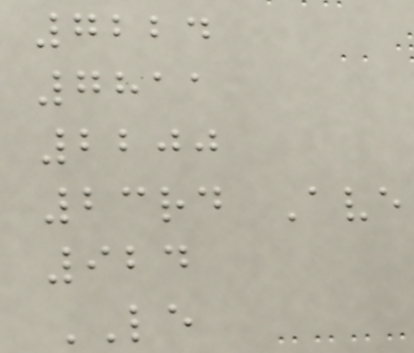7224
7811
2200
23rd Ave
924
LE
